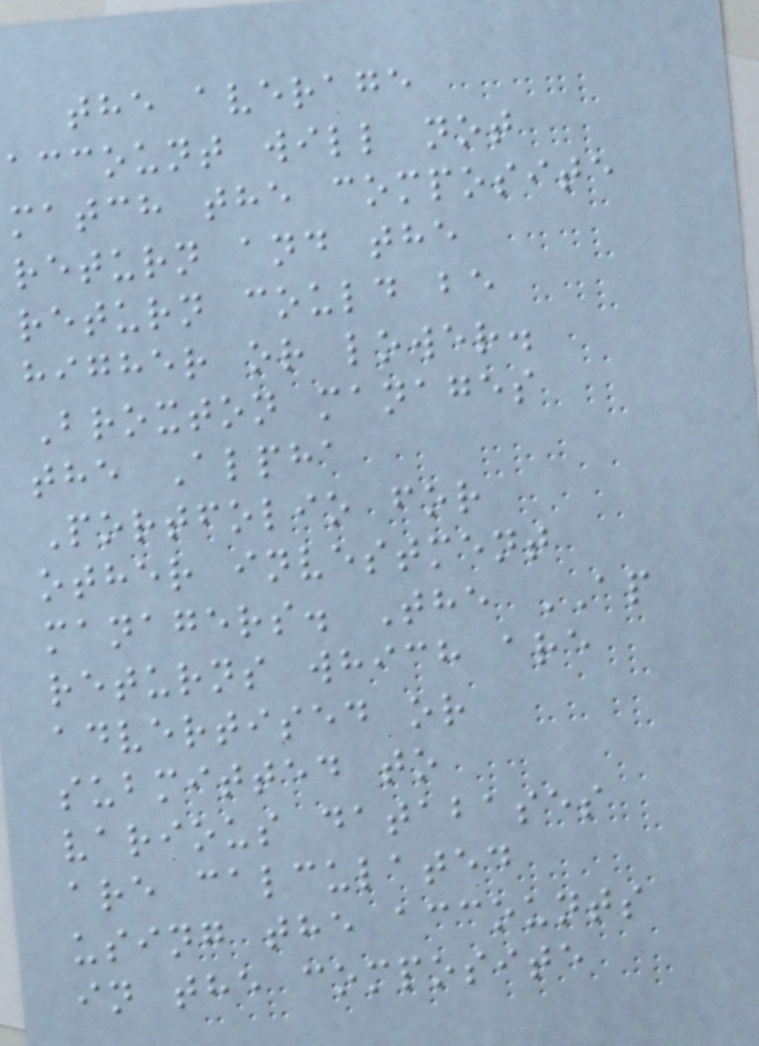the average
account will not
match the composite
return and the
return could be
higher or lower.
Broxton manages
the Alpha
Portfolio for
other investment
managers. The AP
returns which are
advertised or
submitted to
various databases
are calculated
using the accounts
in the composite
